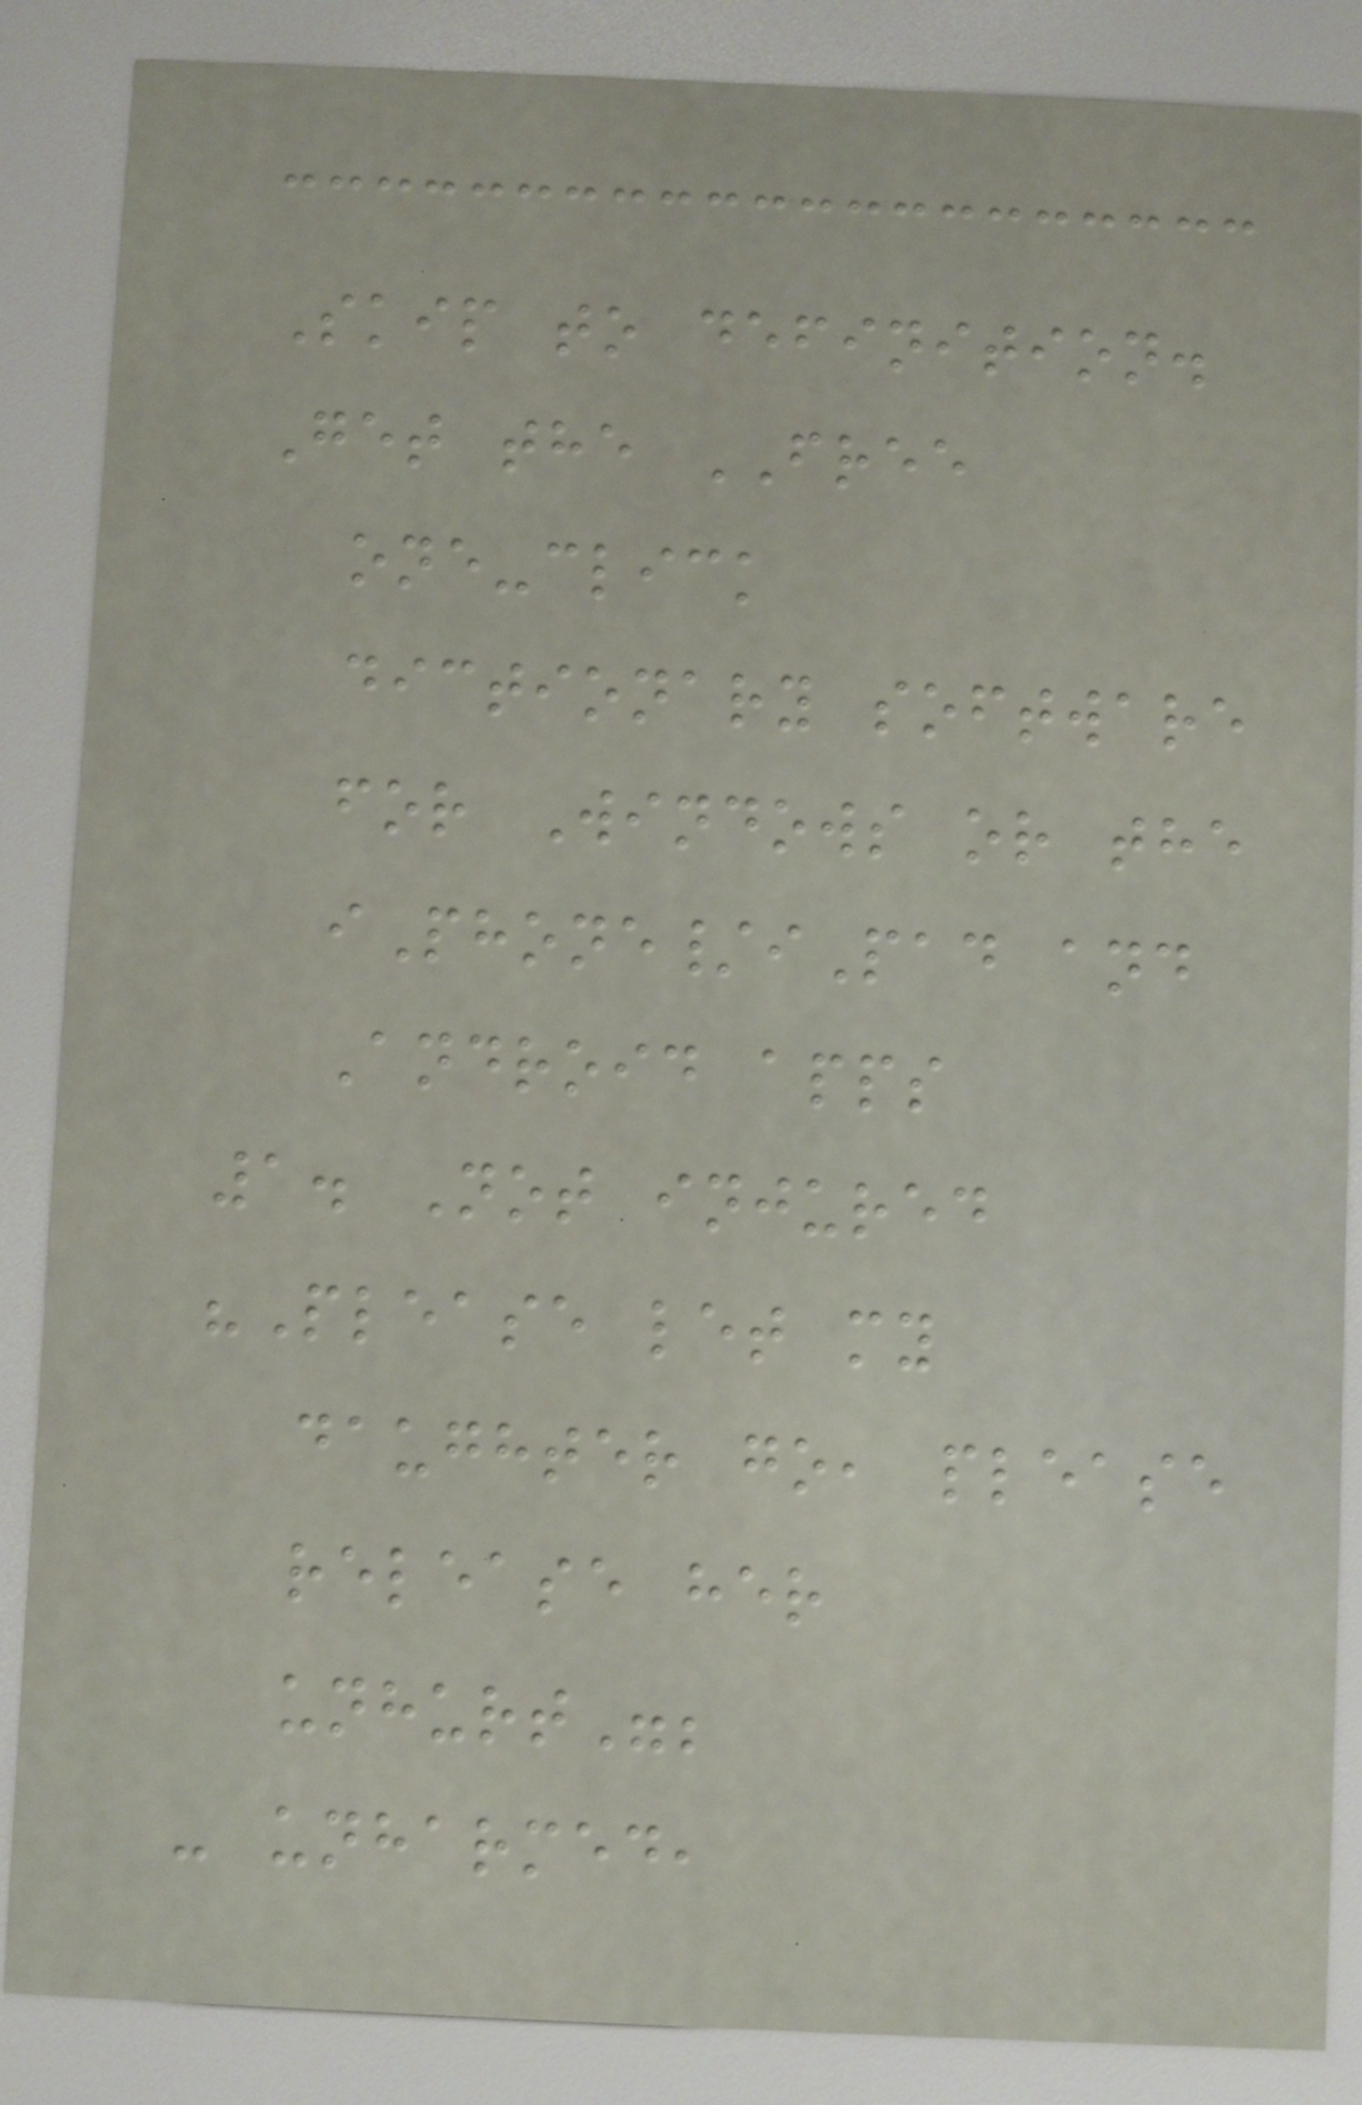Skip to definition.
Get the FREE
one-click
dictionary software
for Windows or the
iPhone/iPad and
Android apps
1. Not injured
"Please let my
daughter go, please
release her
unhurt";
- unharmed,
